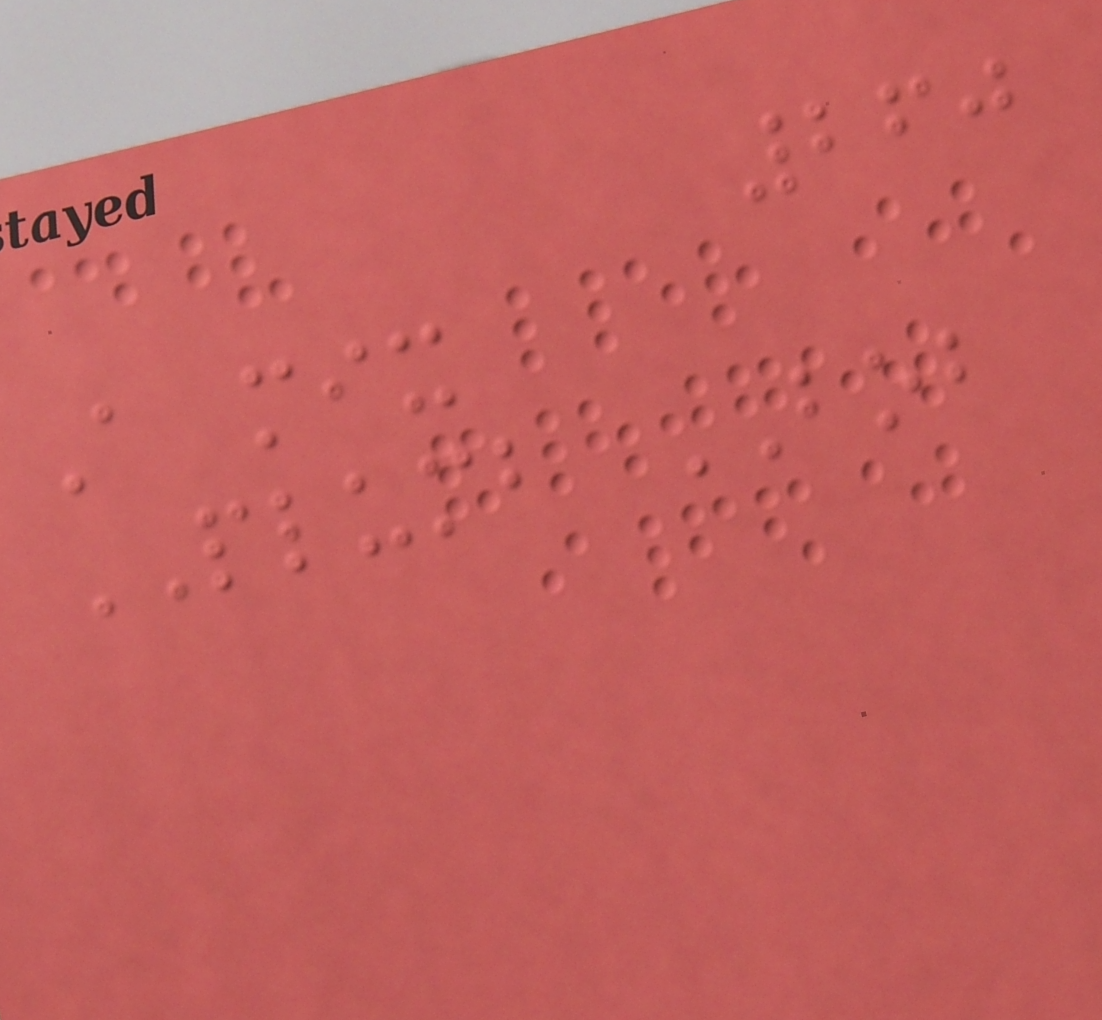260
A mix
PLUMB BOB
